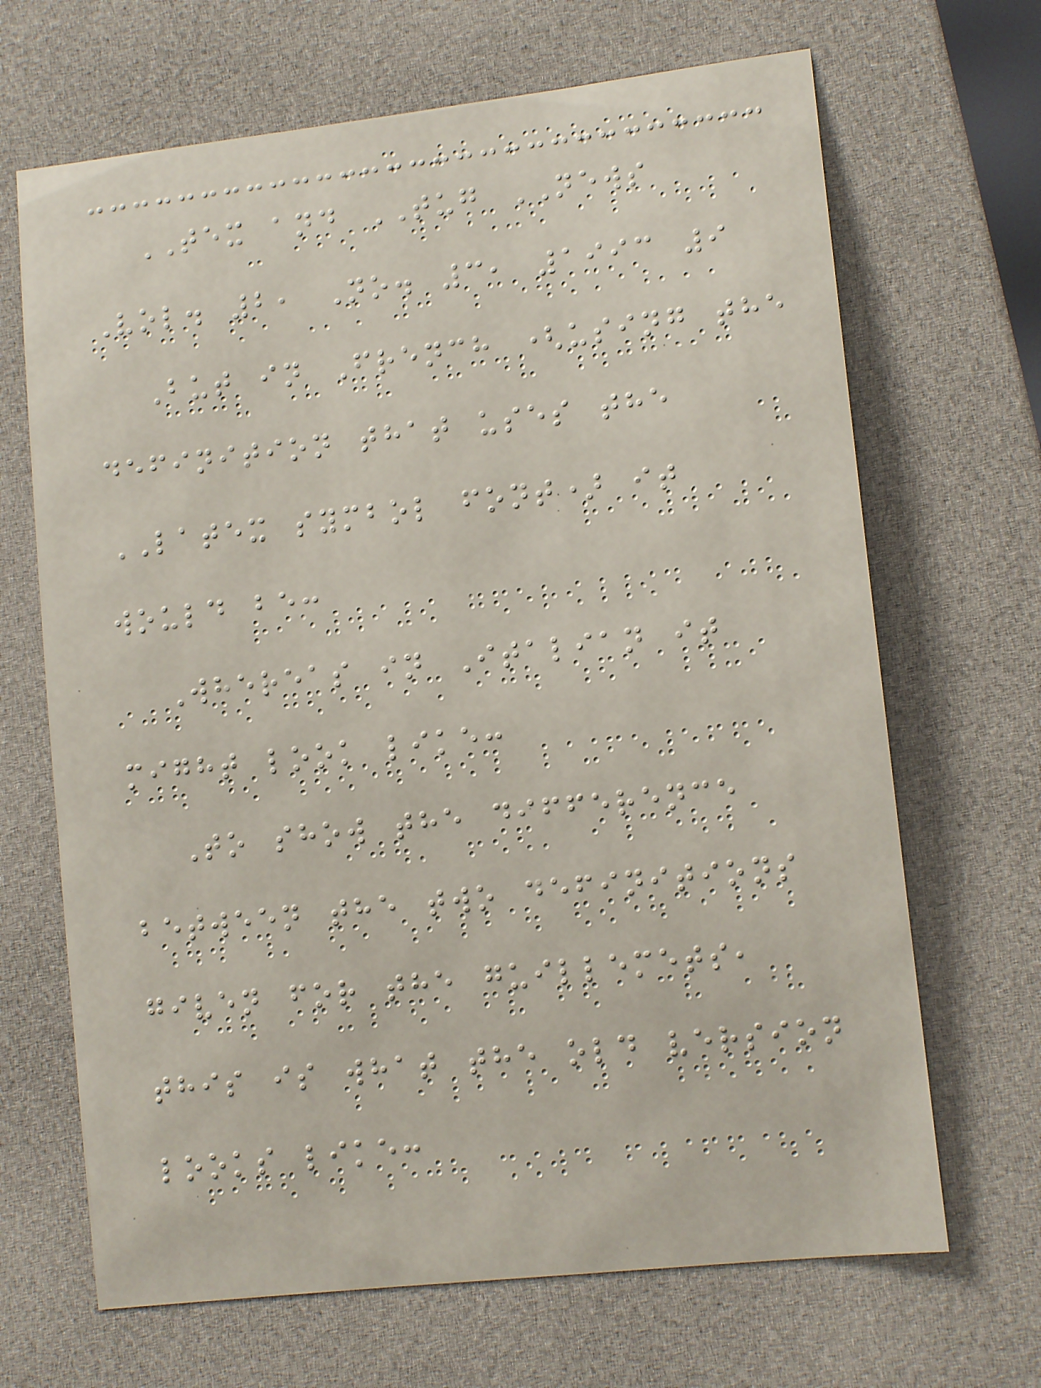TEX and TUG NEWS
Vol. 2, No. 3, 1993 9
But in French (using the
definition that uses the
LATEX symbol font) it
would be:
Whereas in Italian it
might look like:
To show the difference
between the two definitions
given for the guillemets,
this is what the old version
looks like:
